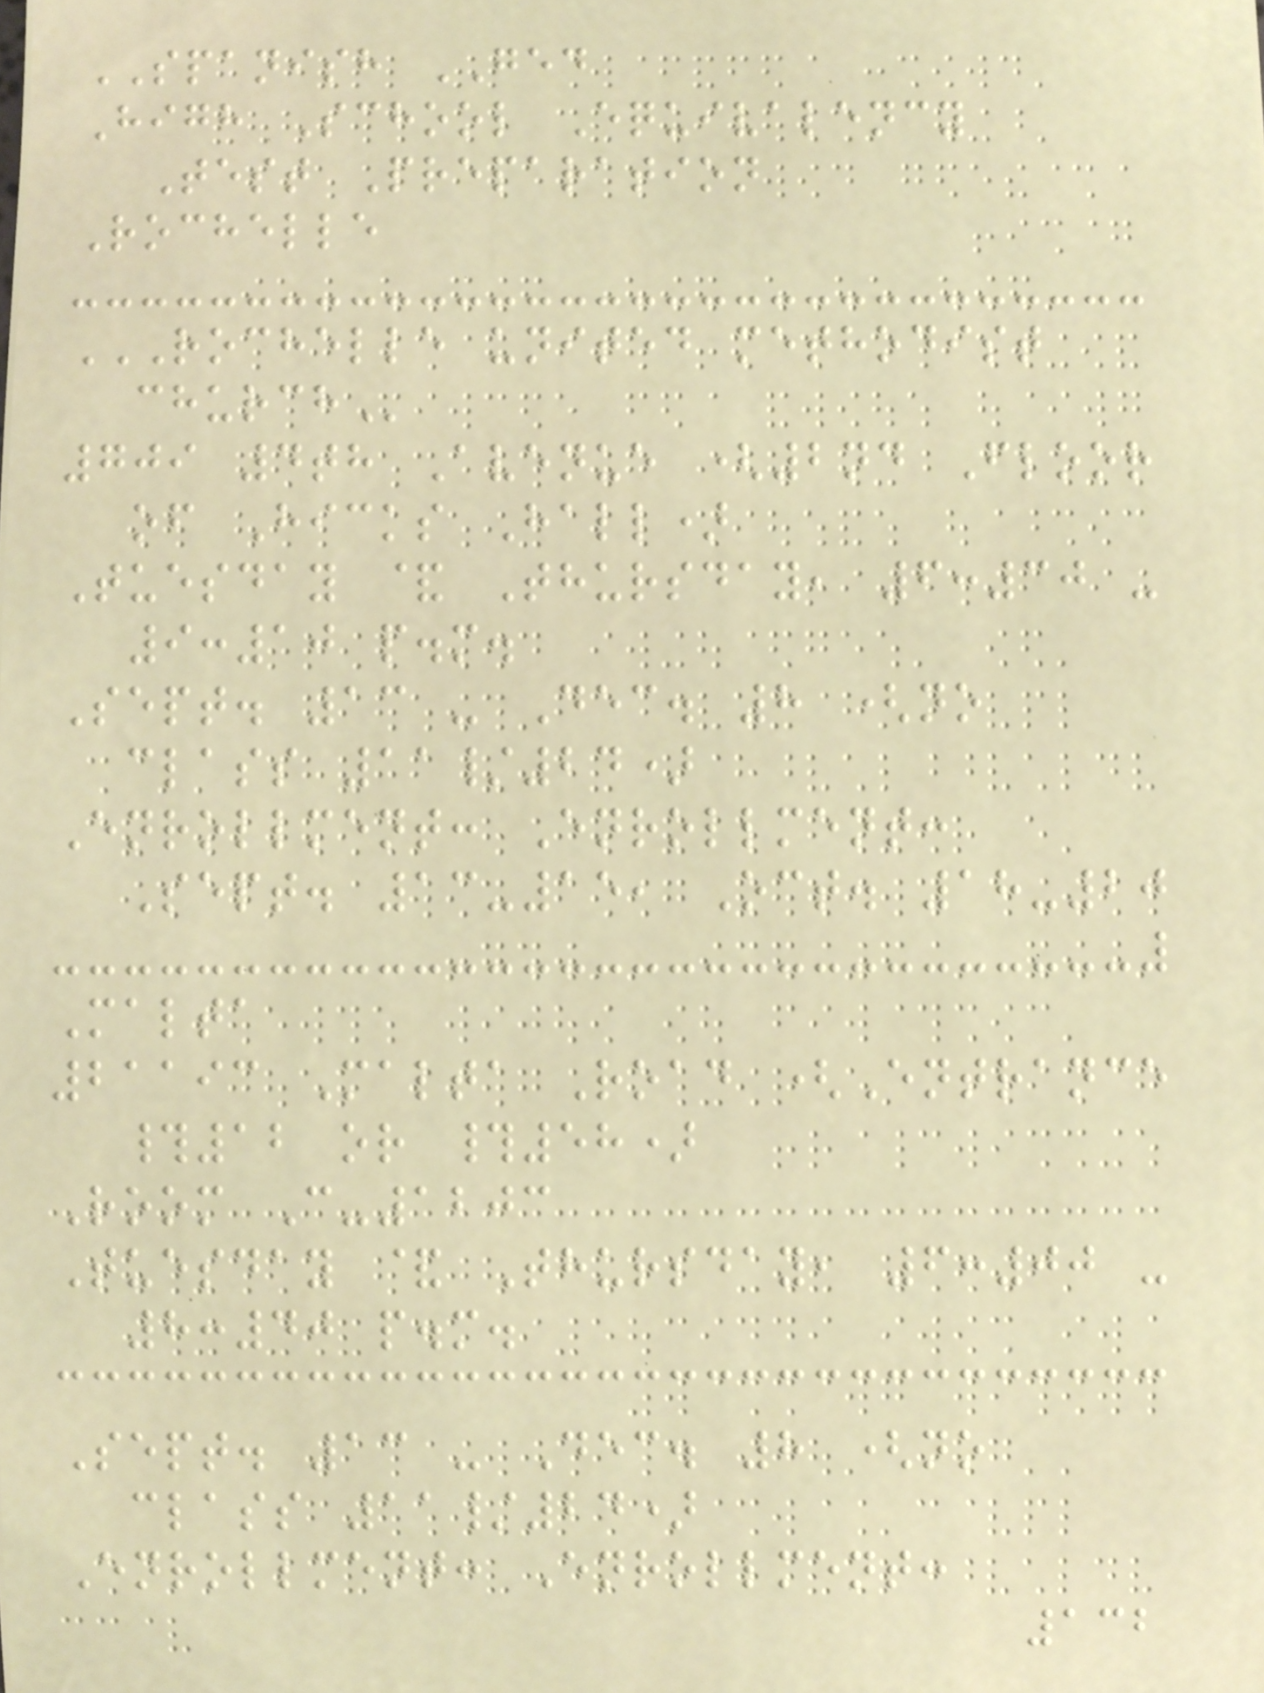SPANISH GED
High School Equivalency
Test Preparation
Rochelle
ROCHELLE UNITED METHODIST
CHURCH
709 4th Avenue (2nd Floor
of Hicks Hall)
Tuesday & Thursday, 6:30 -
9:10 p.m.
Sept. 13 - Dec. 8 (no
class 11/24)
Enrollment: Enrollment:
Sept. 13-15, Oct. 18-20
Malta
21193 Malta Road (Entrance
#12 or #58)
Room C-1203
Tuesday & Thursday, 6:00 -
8:40 p.m.
Sept. 13 - Dec. 8 (no
class 11/24)
Enrollment: Enrollment:
132
